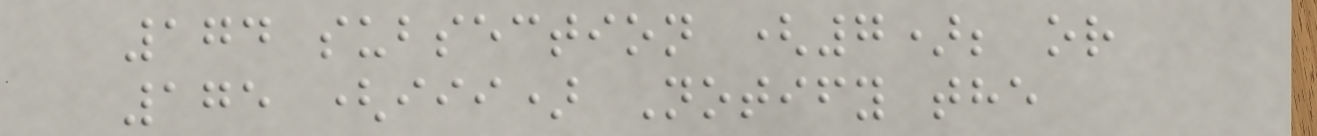174 subsection (7); or
175 (iii) Notify the
